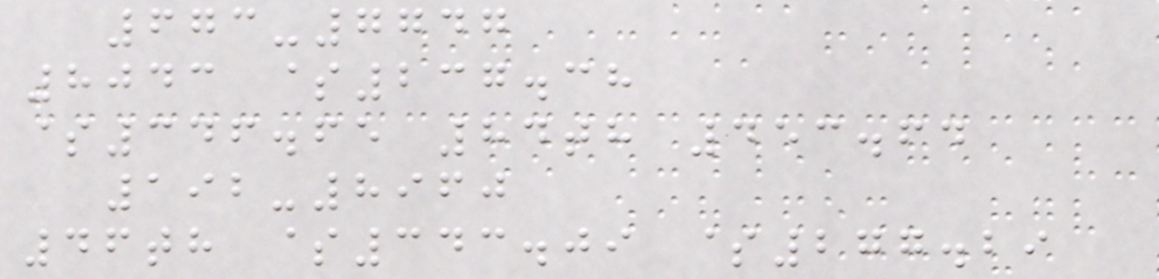673-7747
8043 $237.38
$346.65 84th 453.64
192-8960
46th $343.09 $277.29
